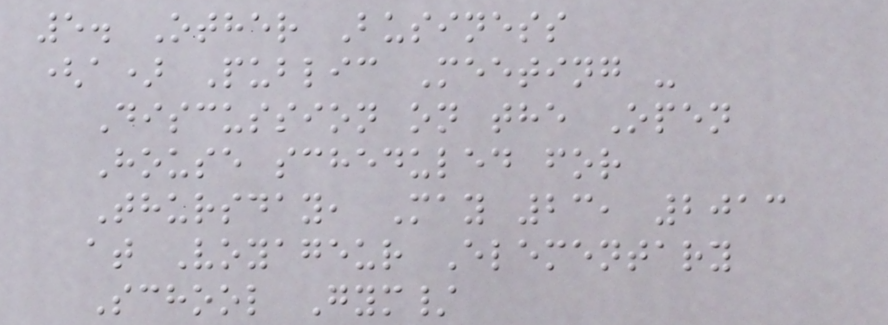5. Other Business
(a) Public Meeting -
Discussion on the Open
House scheduled for
Thursday, May 23, 2013
at Voyageur Elementary
School Gym/
